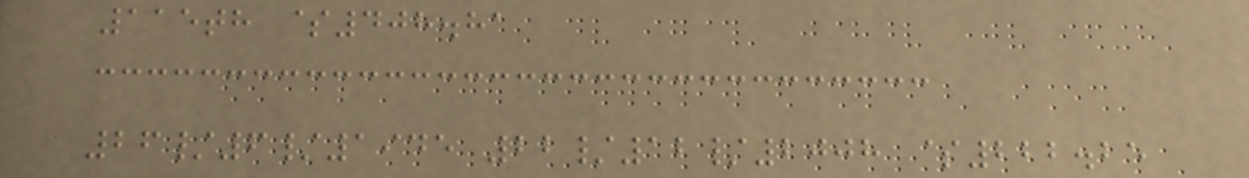115th $408.81
26/6/1945 22/12/2008 $222.25
